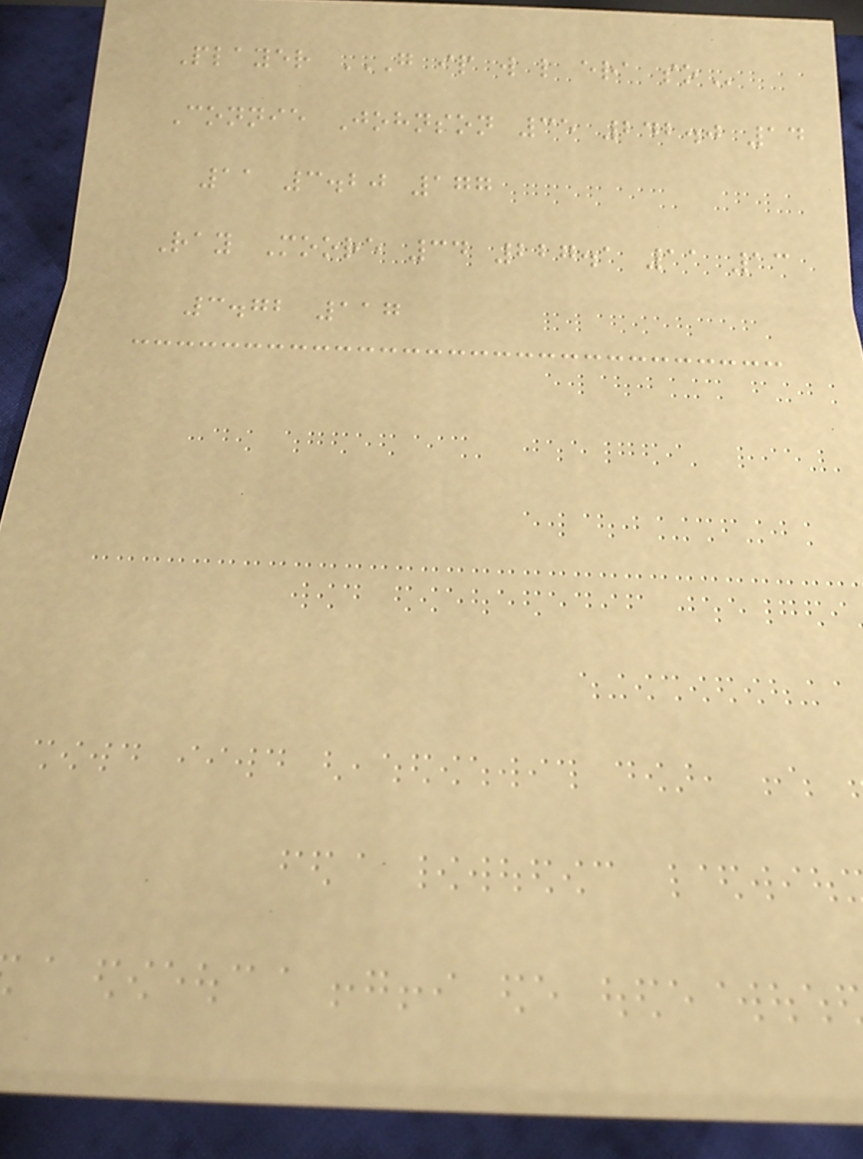Player G IP W L ERA SO
Connie Johnson 35 242.0 14
11 3.20 177
Ray Moore 34 227.1 11 13
3.72 117
